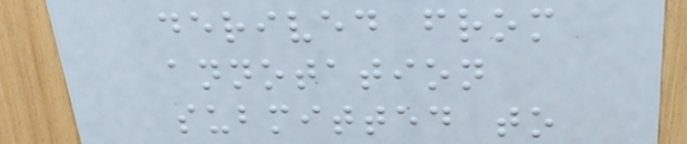derived from
annotation
submitted to
